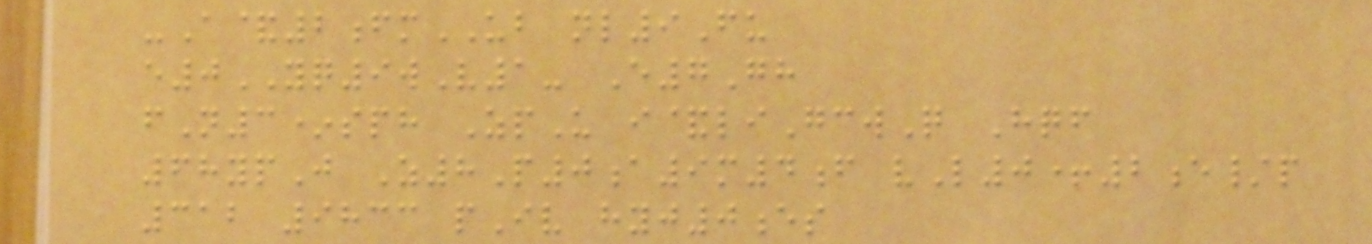-A&2fmUB nl9Fu
e0YQ9wV1- E7Gh
fN3*sph ZpU i&liGcwQ Hqf
68ypJ Z8P0a9m4f vL0+2e/p
312 9833 pIv hyj0es
